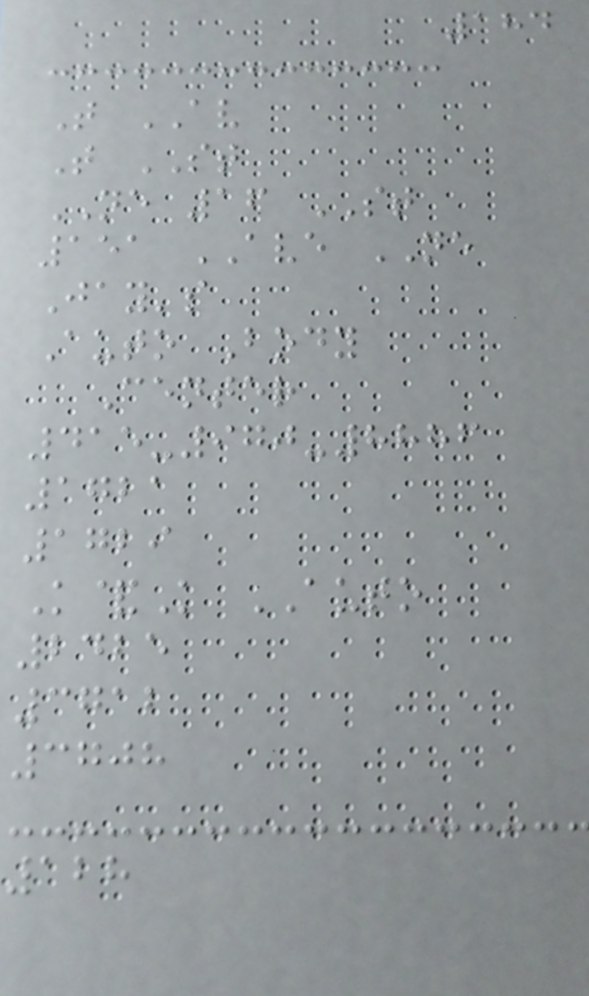184
T AV
T ST
NE 16 ST
151 AVE NE
Jay's
Auto Body
Center
415-970-8886
1721
1729
K&K AUTO
2425
3712
3708
128
